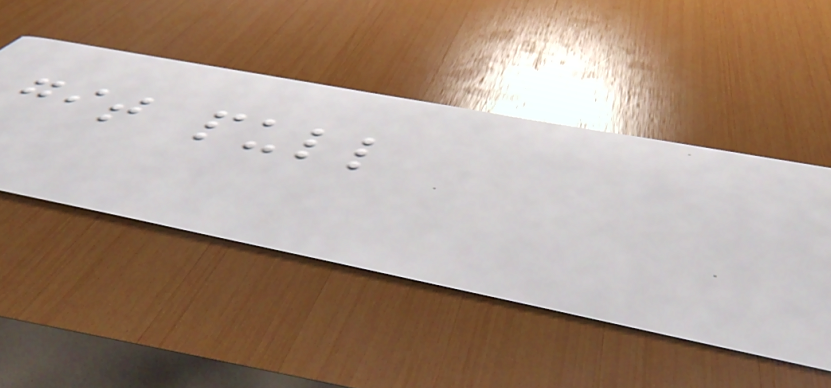git pull
